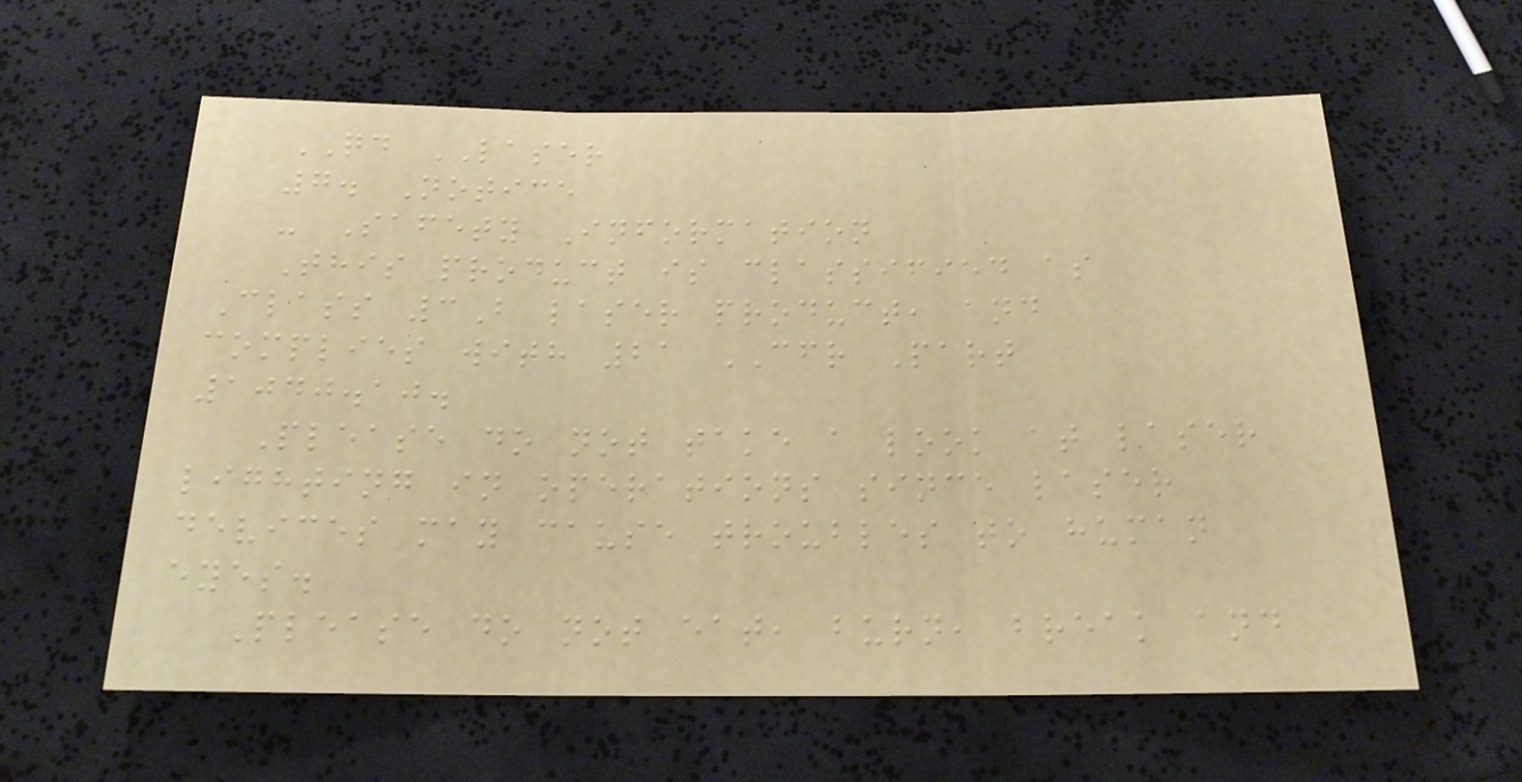QD LASER
7. Notice
- Safety Information
This product is classified as
Class 3B laser product, and
complies with 21 CFR Part
1040.10.
Please do not take a look at laser
lighting in operations since laser
devices may cause troubles to human
eyes.
Please do not eat, burn, break and
